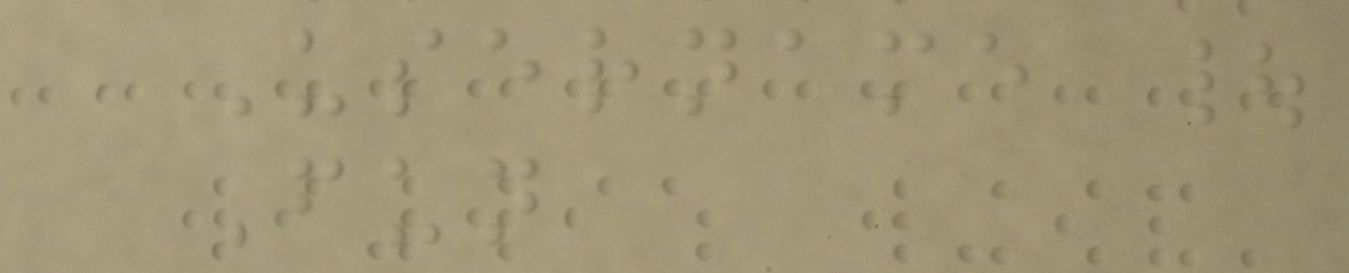Username |
Fun
